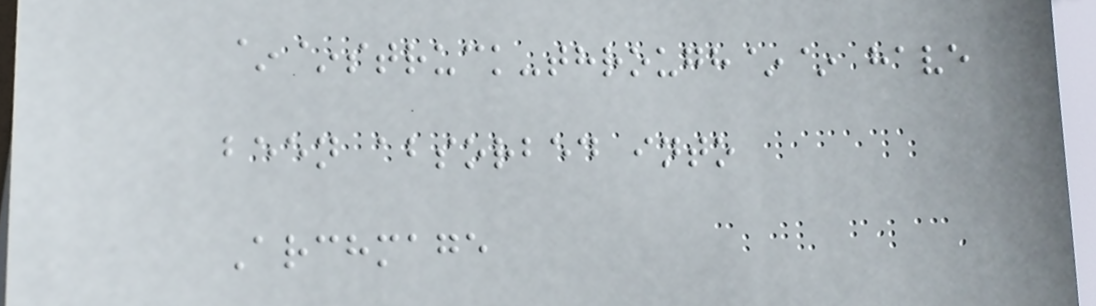~~struck-through~~ have
been absorbed into
Archmage
